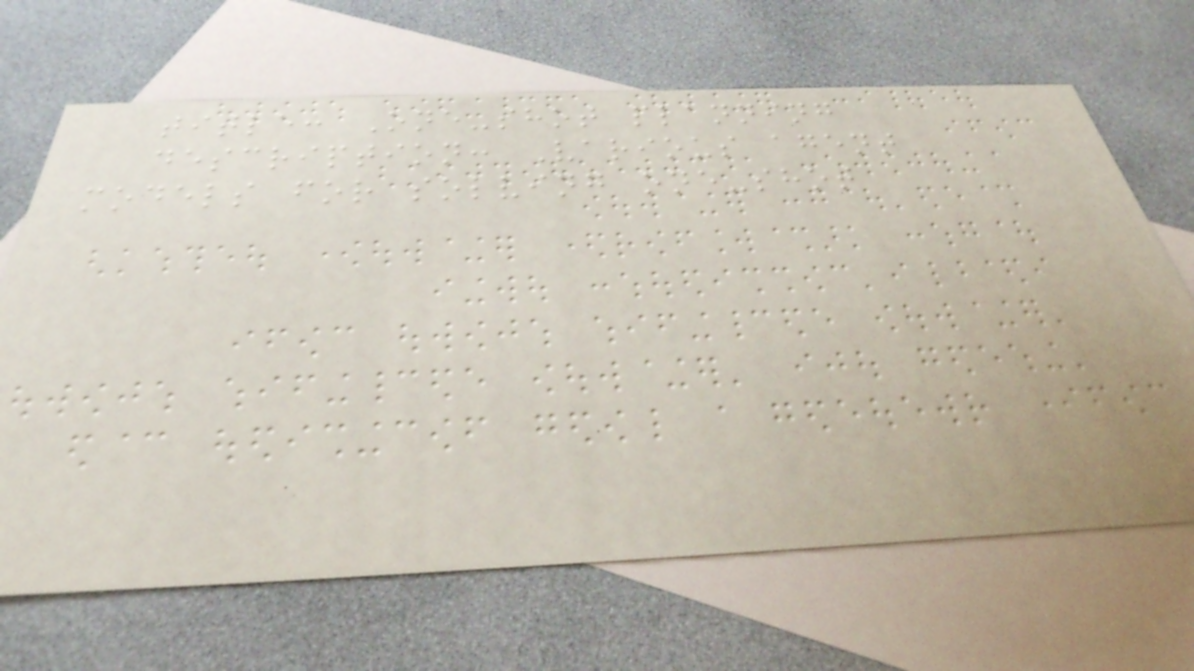title: One-shot planning
description: Various agent
models for solving one-shot
